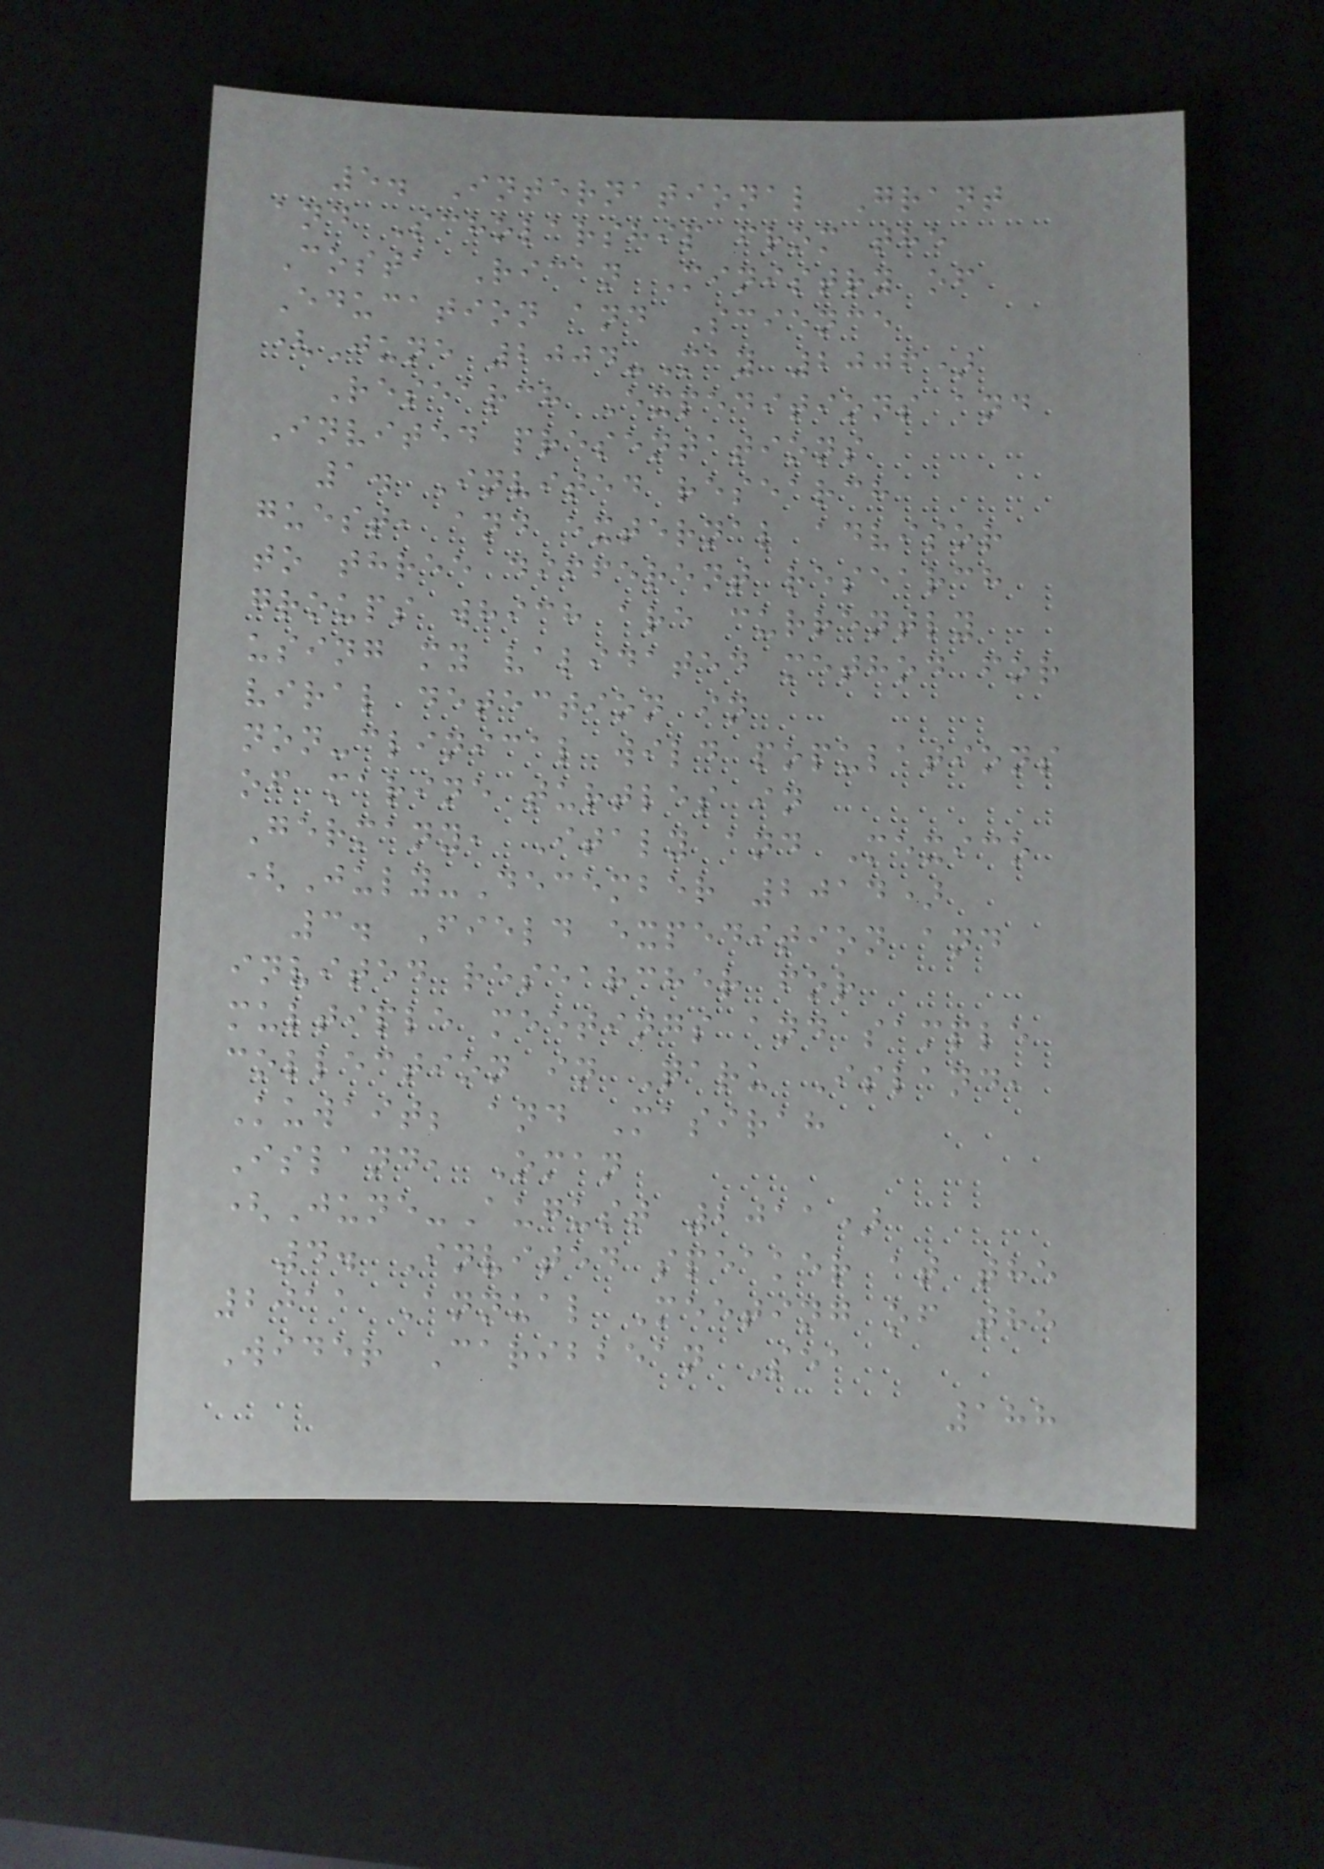5. International Grant
and Scholarship from the
Costa Rican Ministry of
Education and Science
(June 2004-May 2006)
Research Expeditions and
Invited presentations
1. Invited research
guest, and external advisor
to three different research
groups which are currently
using my validated method for
viral detection in
non-clinical wild populations
of marine turtles in
Germany, Italy and Mexico
(July-December 2014)
3. Field expedition and
invited researcher for
multiple meetings and sample
collection in Qaru Island,
Kuwait; and Masirah
Island, Oman
(June-August 2011)
4. Invited speaker at the
2011 Annual Meeting of the
Wider Caribbean Sea
188
